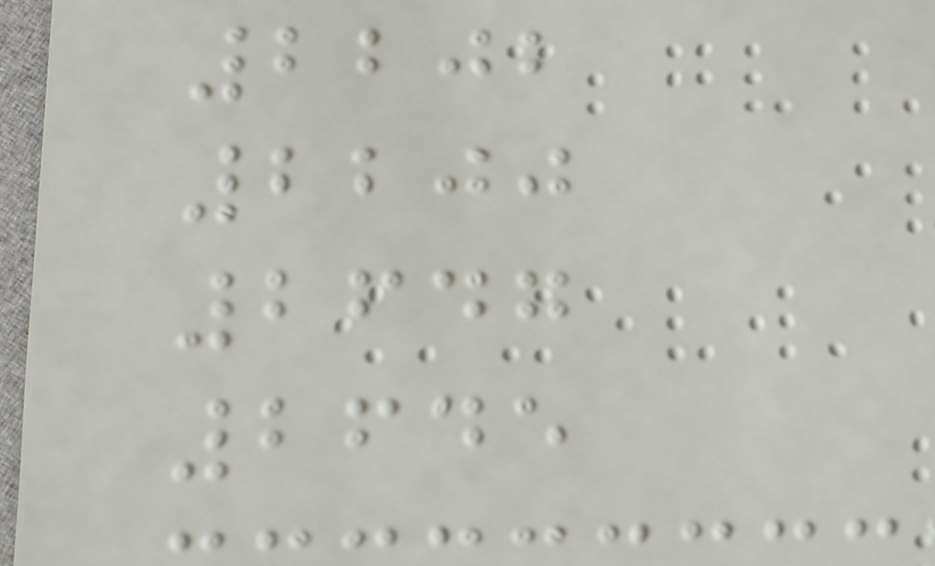2202
2200
2647
2645
